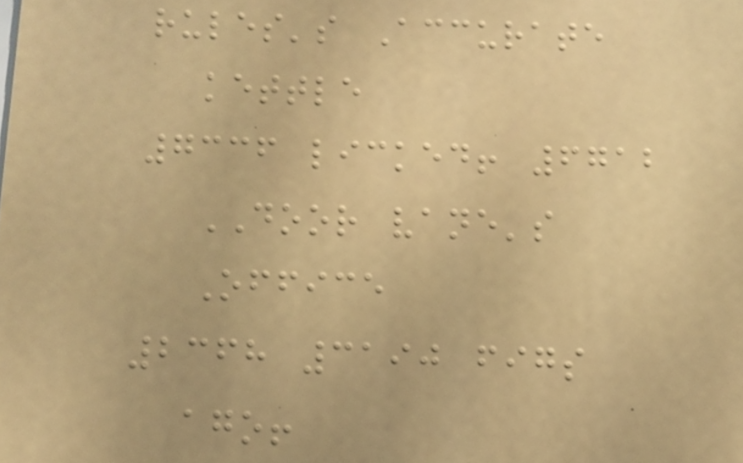rules's Accurate
kettle
7336 licked! 6712
DOOR vane's
Office
2368 3190 figs
ago!
